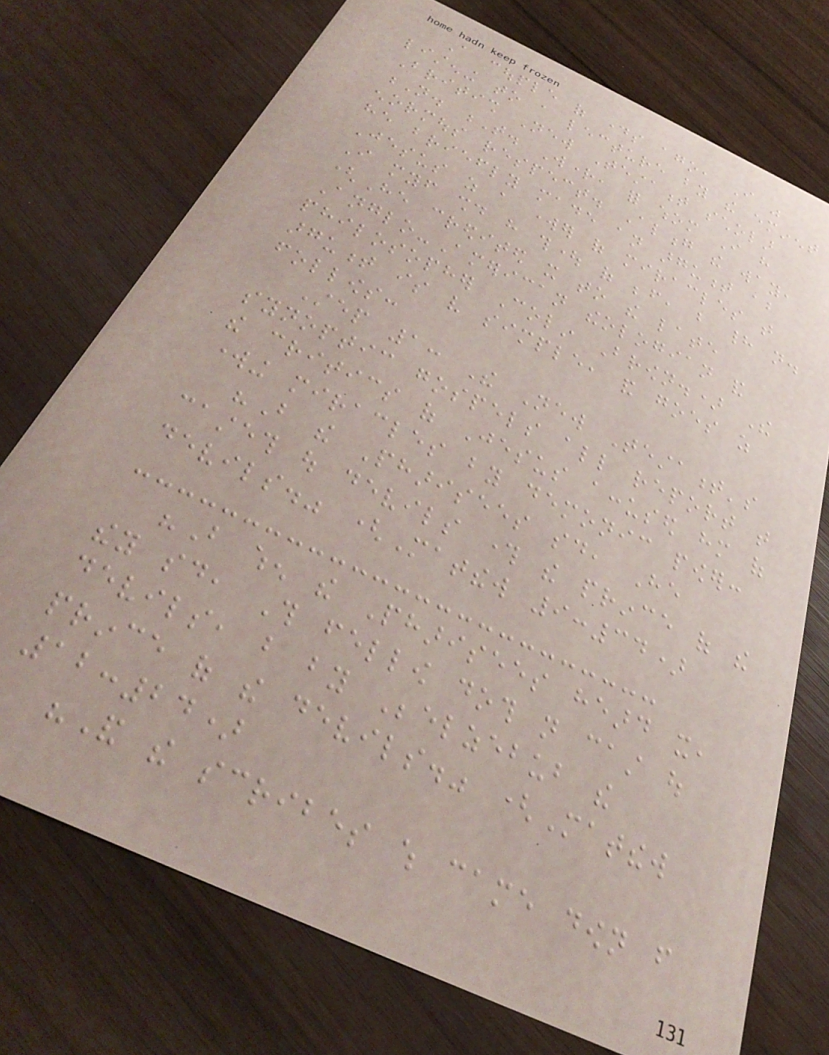A couple of days ago, I was
listening to a lecture by the eminent
British New Testament scholar
N. T. Wright, for whom I have
enormous respect. Along the way,
he briefly made an argument about
Jesus as a worker of miracles that
I myself should have thought of before, but had not.
(He credited it to the late
Anglo-American theologian and
philosopher Colin Brown.) The
argument is very simple, and goes as
follows:
Step 1: The New Testament's
synoptic gospels all report that
the critics of Jesus accused him of
working miracles by demonic power:
"But the Pharisees said, He
casteth out devils through the prince of the
devils." (Matthew 9:34)
"But when the Pharisees heard it,
they said, This fellow doth not cast out
devils, but by Beelzebub the
prince of the devils." (Matthew
12:24)
"And the scribes which came down from
